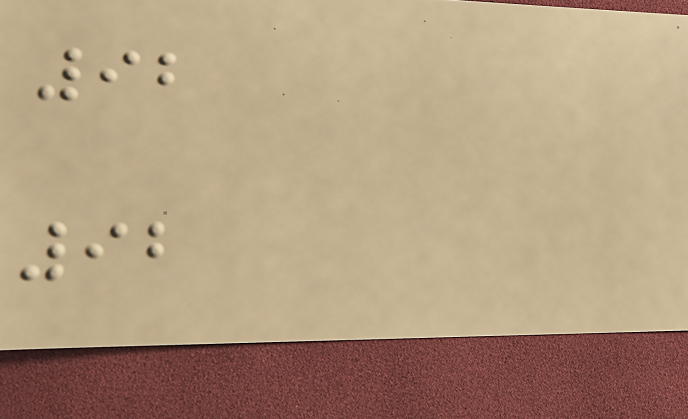92
92
